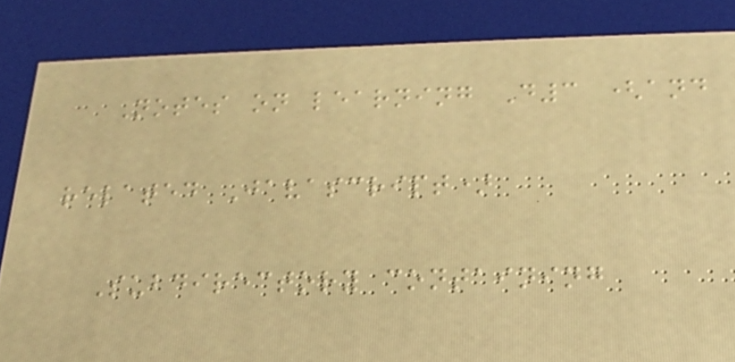Notes on learning D3 (and
related Javascript)
Subdirectory containing
